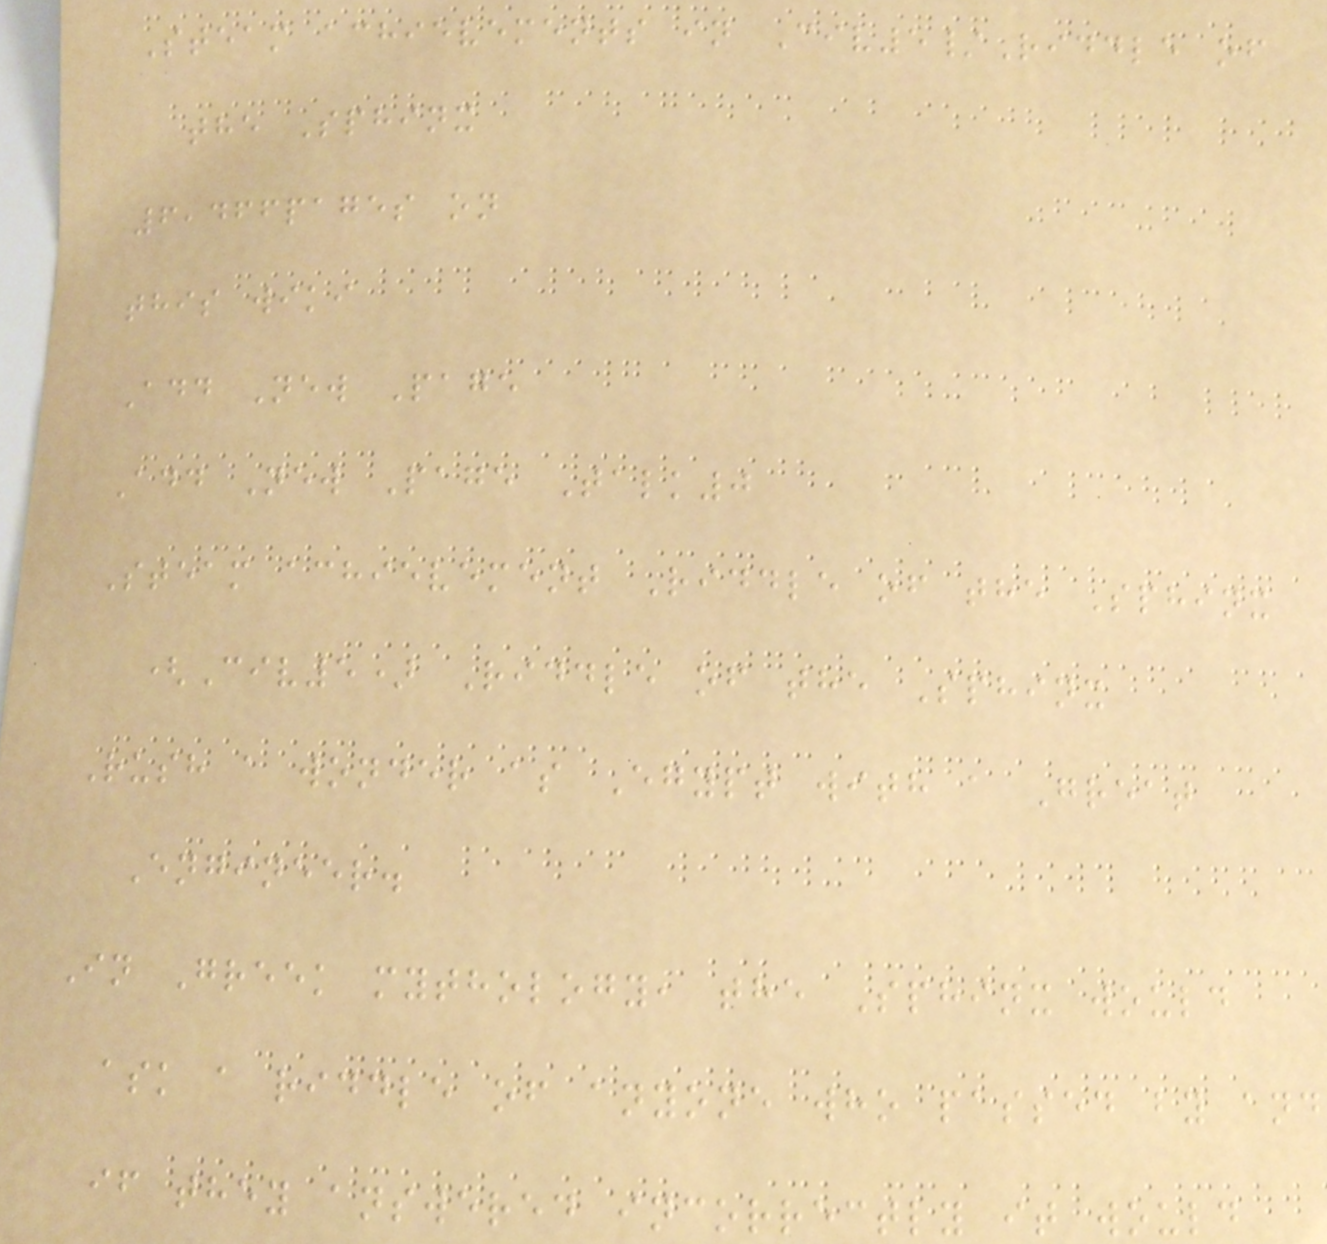Steam achievements in Civ5/Riddle of
the Sphinx
6,466pages on
this wiki
Add New Page
Add New Page Talk0
Steam achievement Riddle of the Sphinx
(Civ5) Riddle of the Sphinx
Rush a wonder as Egypt with a Great
Engineer.
In Greek mythology, the Sphinx would
ask a riddle of anyone who passed by and
if they answered incorrectly it would
